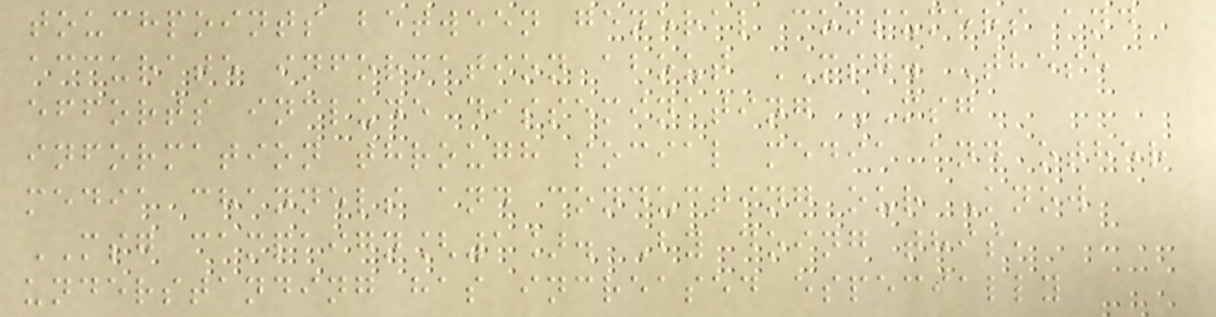touchpoints between general consumers and
accurate information about MSG. These
efforts include disseminating MSG
information through social media and other
media channels and conducting our Know
MSG campaign[1]. By doing this,
understanding has increased especially
